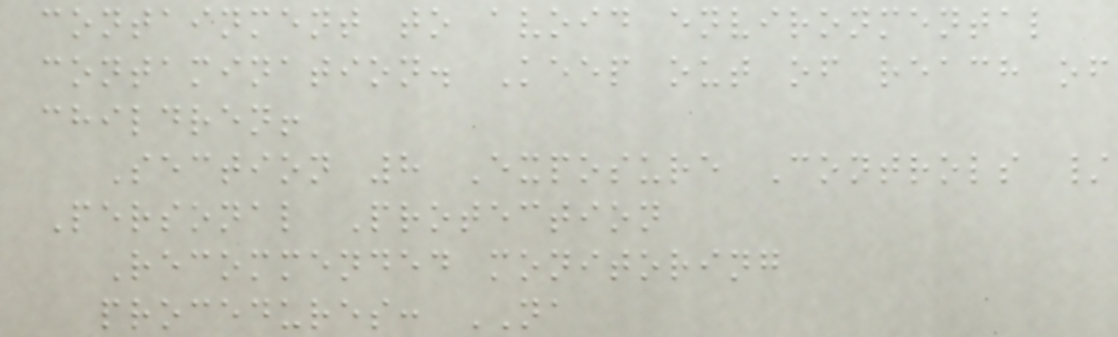containment to avoid environmental
contamination. Keep out of reach of
children!
Section 8 Exposure Controls /
Personal Protection
Recommended monitoring
procedures: NA
